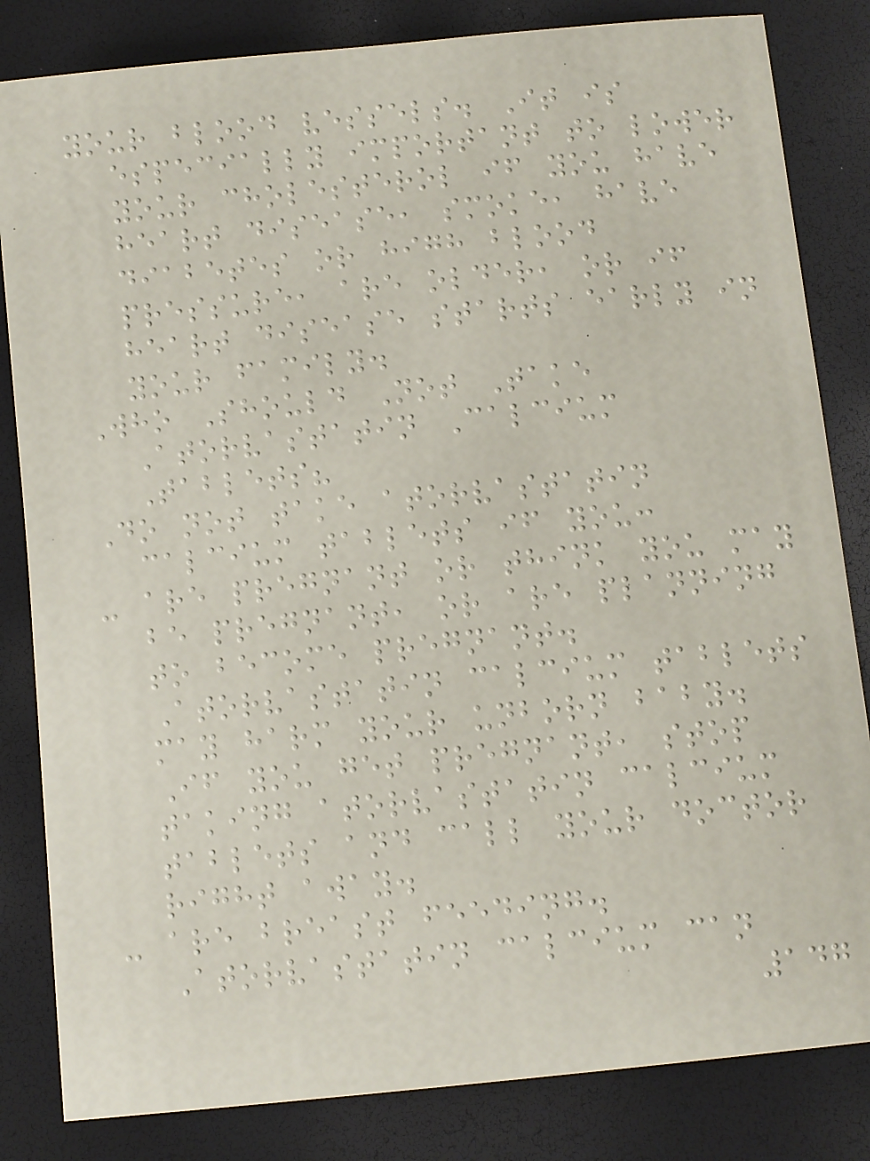your blood vessels. It is
especially important to lower
your cholesterol if you have
heart disease, smoke, have
diabetes or high blood
pressure, are older, or if
heart disease starts early in
your family.
Who Should Not Take
Atorvastatin Calcium
Tablets?
Do not take atorvastatin
calcium tablets if you:
- are pregnant or think you may
be pregnant, or are planning
to become pregnant.
Atorvastatin calcium tablets
may harm your unborn baby.
If you get pregnant, stop
taking atorvastatin calcium
tablets and call your doctor
right away.
- are breast feeding.
Atorvastatin calcium can
147
